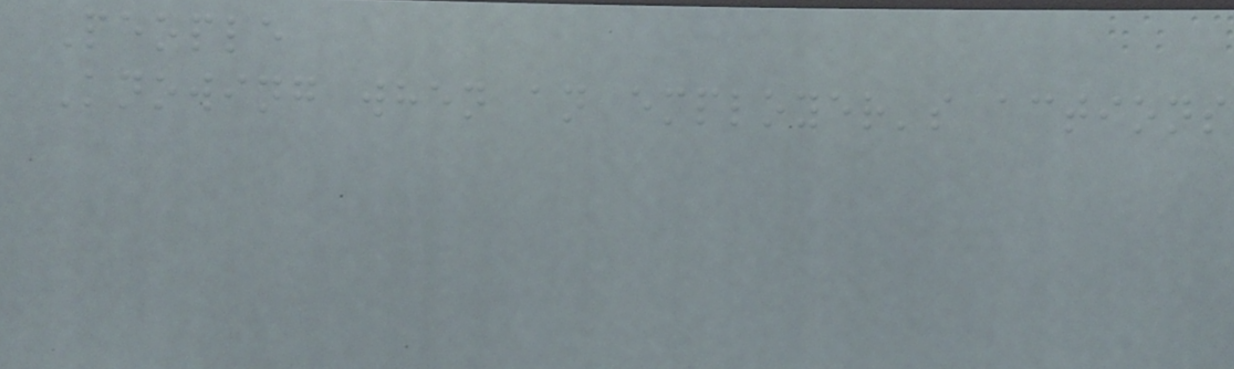People
Knowing when an employer's actions
